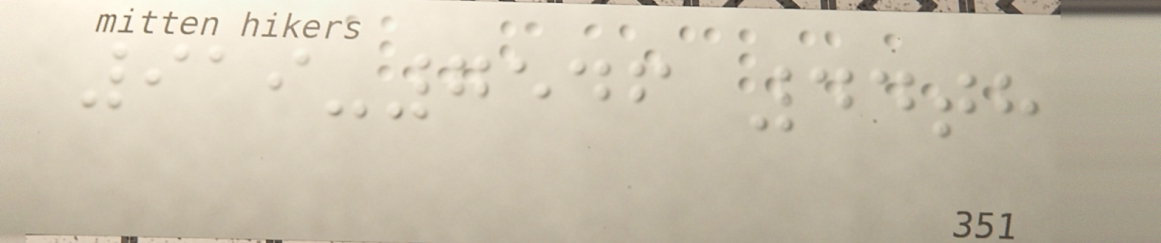919-7546 44th
